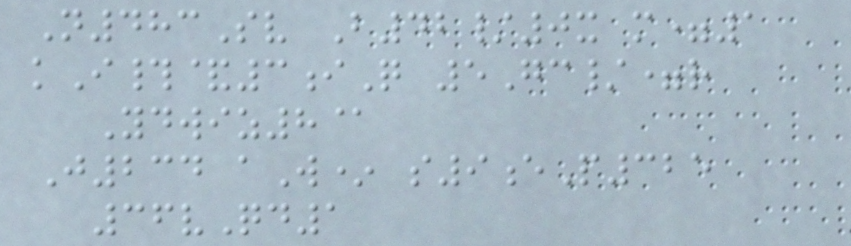N483Sv B42/0x m=1
kI#&3iQ 5Gc/=r
Ydwiz8@
J234 aW* s9eP325
36vQd1
